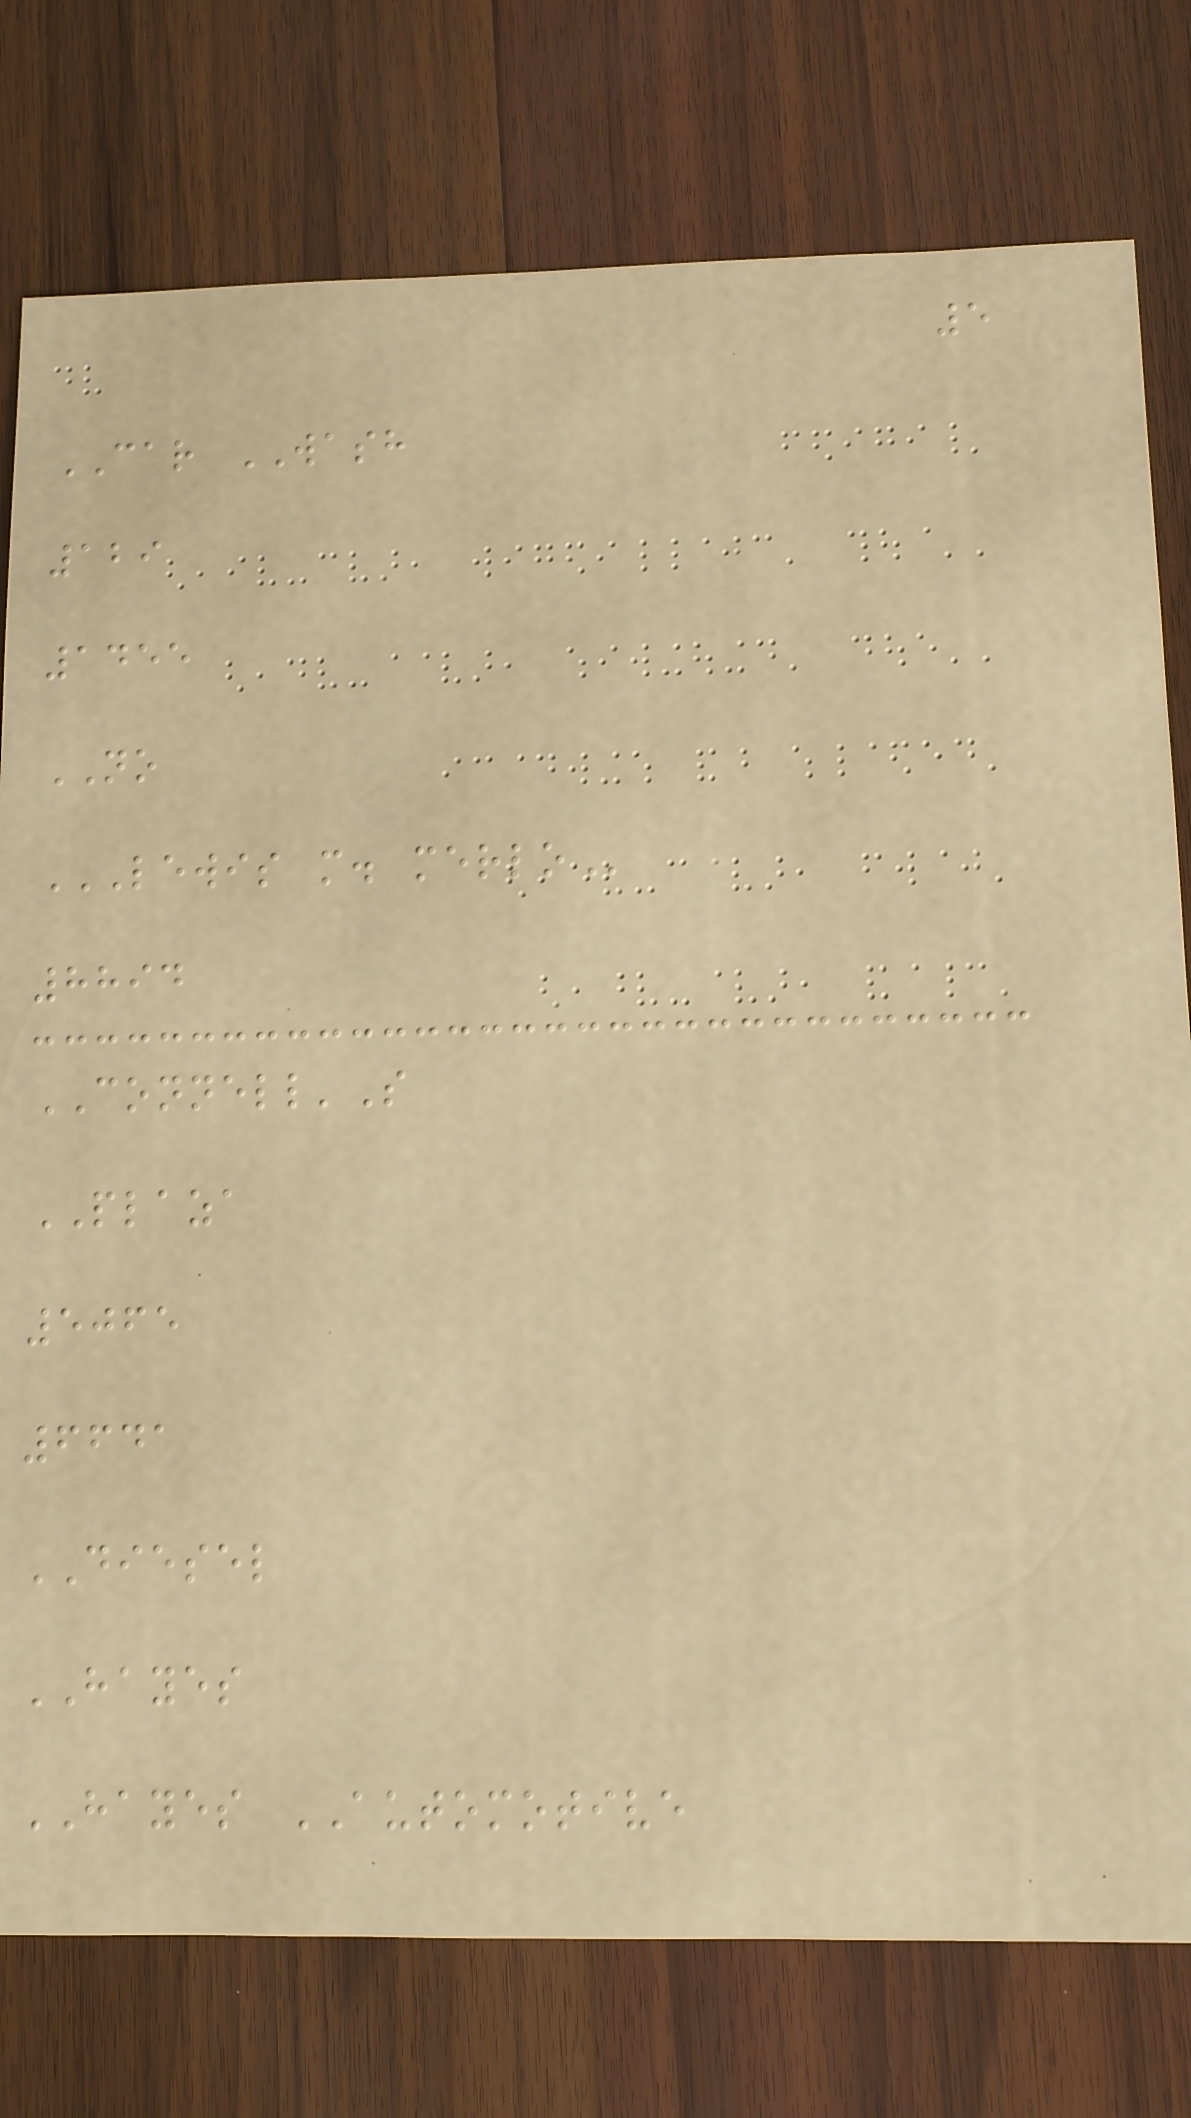5
CAR WASH
129
1455
NO
LEWIS M. MERLO
8894
CONNELL'S
PLAZA
5065
6641
DIESEL
HAYES
HAYES AUTOMOTIVE
